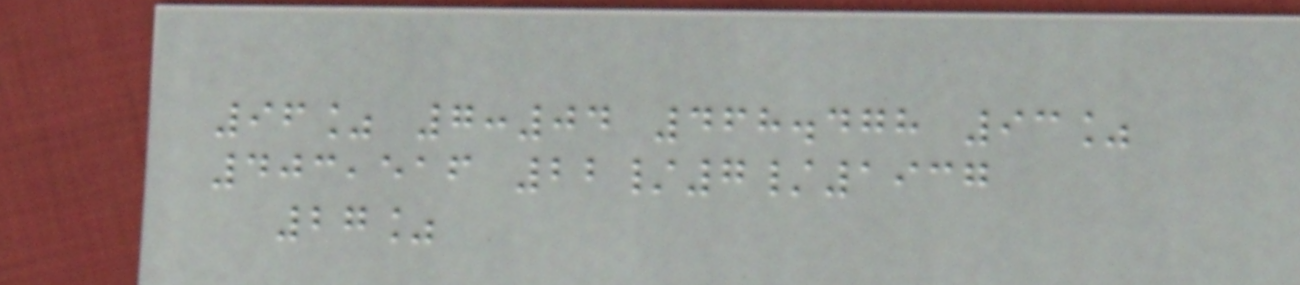96% 7:04 468.478 93%
403,516 22/7/1937
27%
